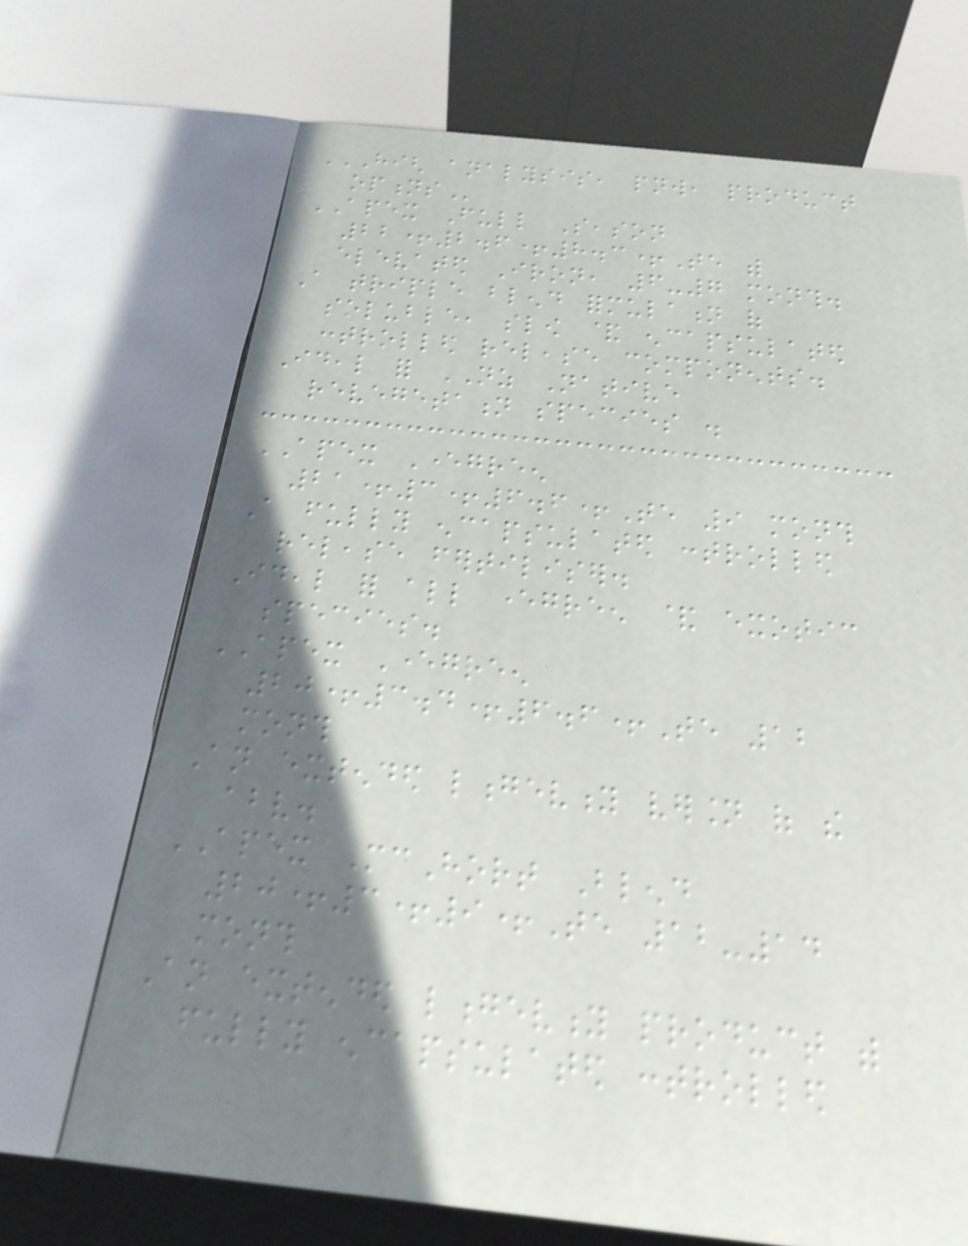HIGH ANALYSIS, PNW, PRODUCT
OPTIONS
APEX Full Season
22+2.6+8.3+Te with
elevated Iron, 6-7 month.
A triple blend formulation of
soluble, slow & encapsulated
controlled release components.
Ideal for NZ Native
revegetation species .
APEX Evergreen
21+3+6.6+Te 9 month
A fully encapsulated controlled
release fertiliser.
Ideal for all evergreen & exotic
species.
APEX Evergreen
20+3.4+6.6+Te 12
month
An extended longevity version of the
above.
APEX McHort Blend
20+3+9+Te 12-14
month
An extended longevity product with
fully encapsulated controlled
